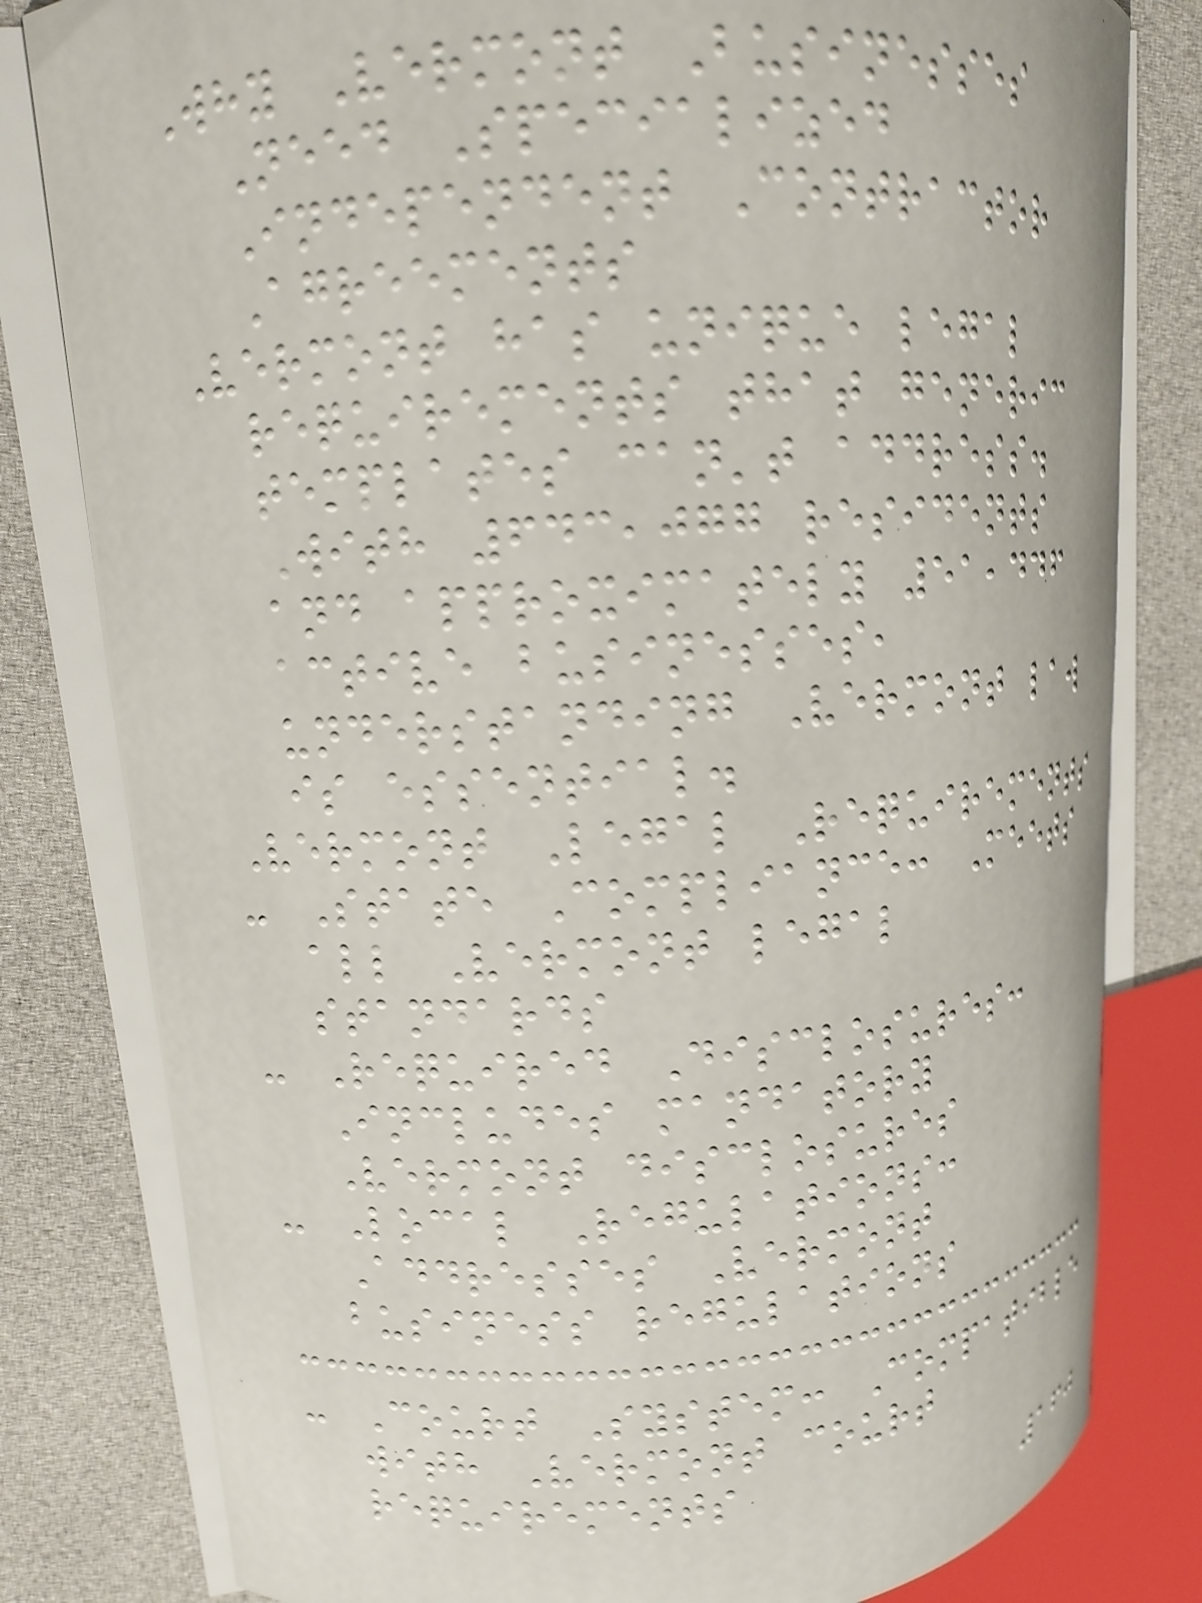Why Vermont Businesses
Need Specialized
Independent Contractor
Agreements
Vermont has unique legal
requirements that generic
templates can't address.
With 643,077 residents
and approximately 51,446
active businesses,
understanding Vermont law
is essential.
Vermont Legal Requirements
- State Compliance: Meets
all Vermont legal
standards
- Required Disclosures:
Includes mandatory
Vermont disclosures
- Local Regulations:
Addresses Vermont
business regulations
- Court System: Compatible
with Vermont court
requirements
160
